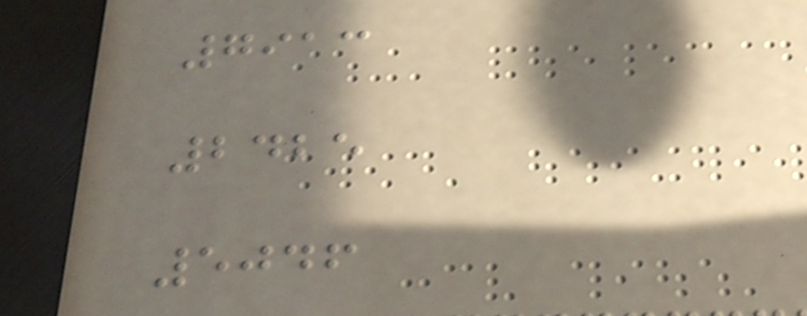7913
2425
5046
